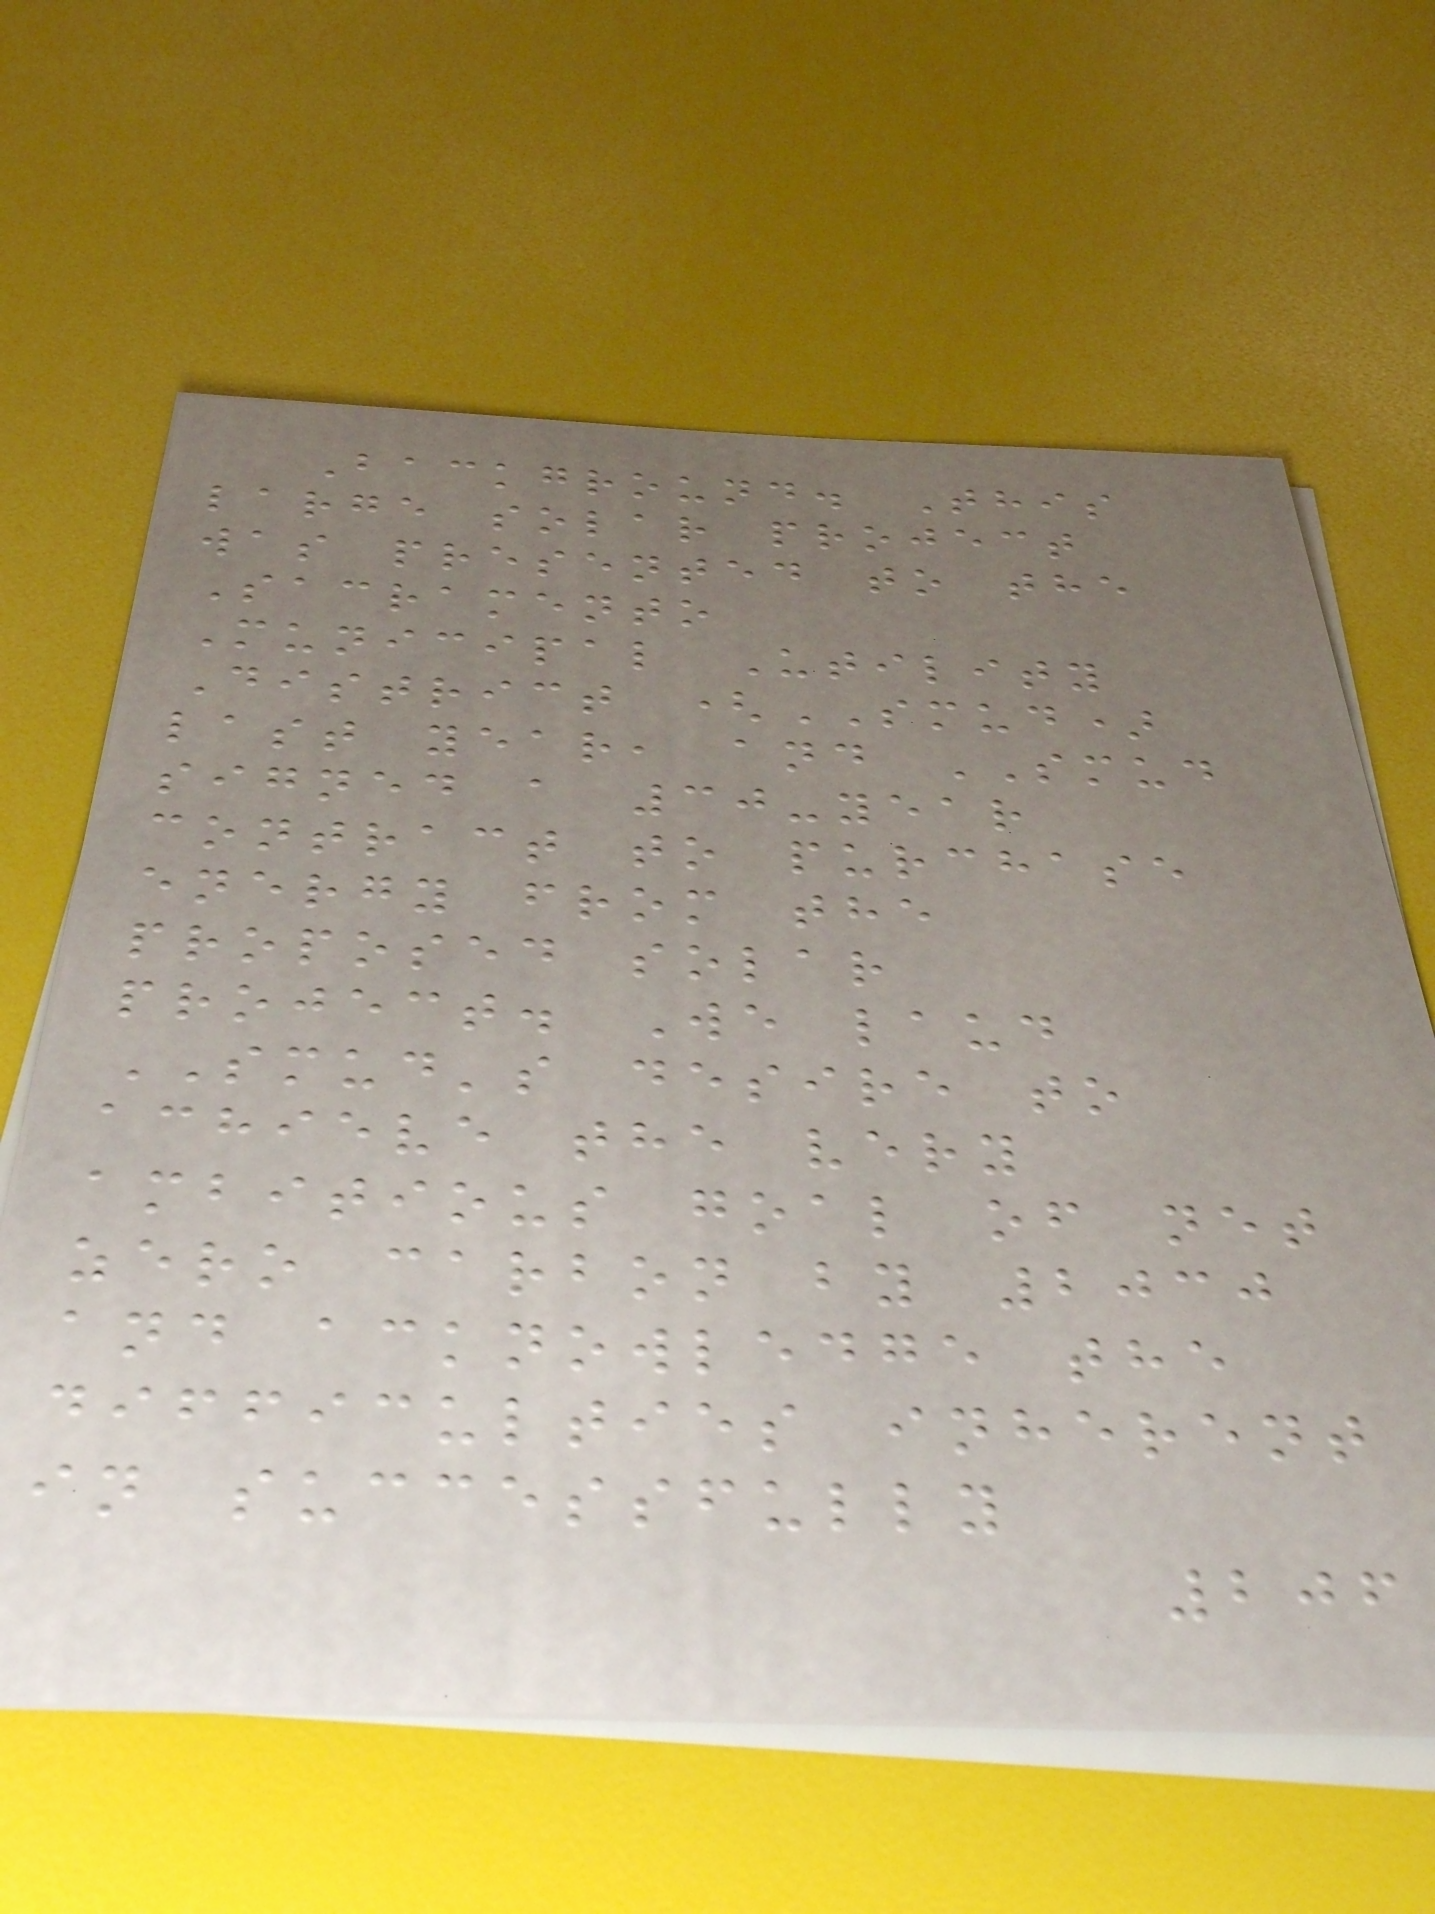Background. This
large solar project
was presented to the
Sacramento
Municipal Utility
District (SMUD)
last year, and SMUD
signed a 30-year
contract to purchase
energy from the
proposed solar
project. We laud
SMUD's desire to
achieve the very
ambitious goal of net
zero carbon by 2030
and acknowledge the
difficulties inherent
in successfully
206
